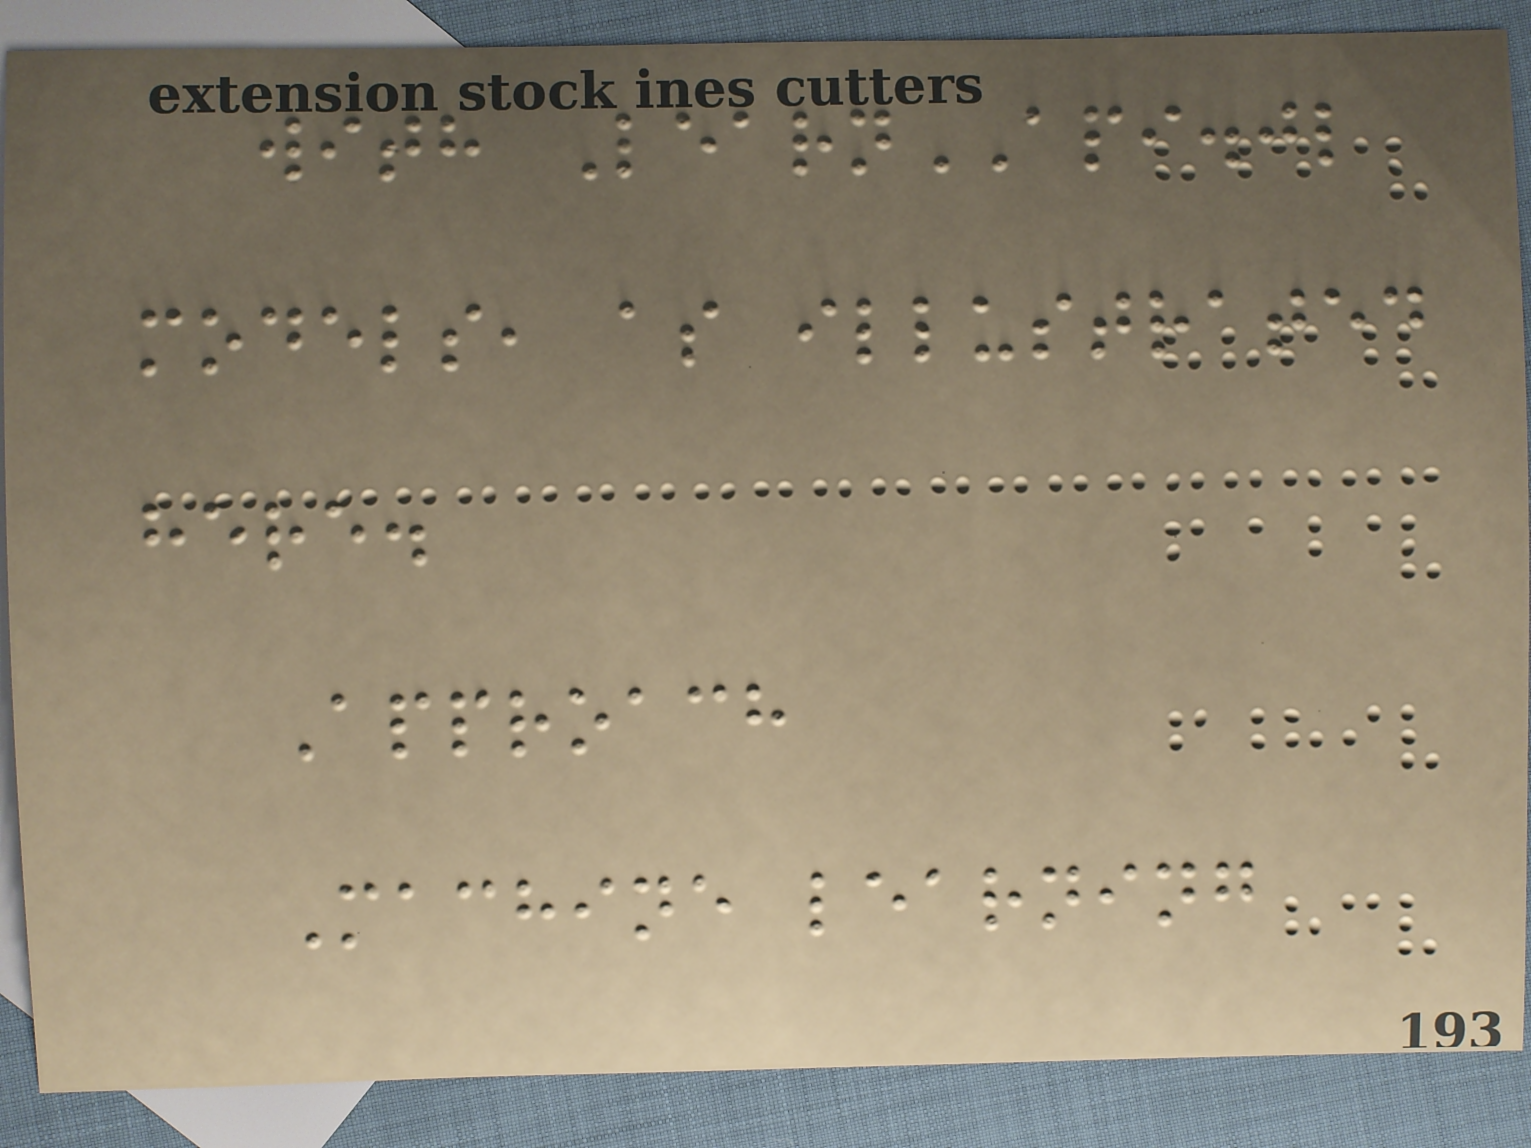with LearnAPI.jl
models, as illustrated
here.
Approach
Machine learning
